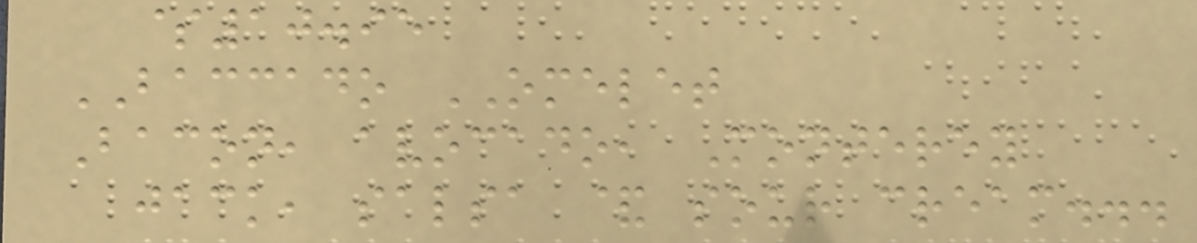$10.95
BACCADO OMELET
Bacon, avocado, Monterey
jack, salsa & sour cream...
